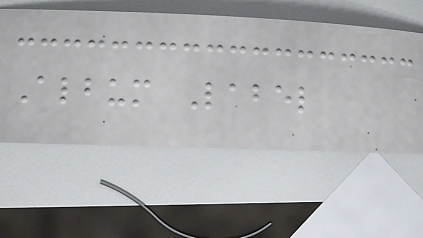Album Label
